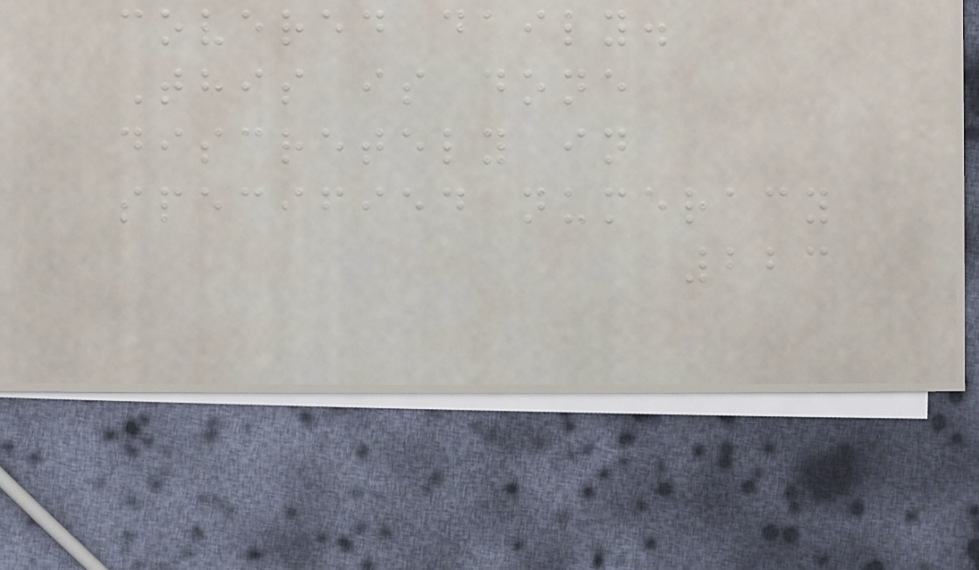covered daily.
This is done
discretely in
specified numeracy
223
